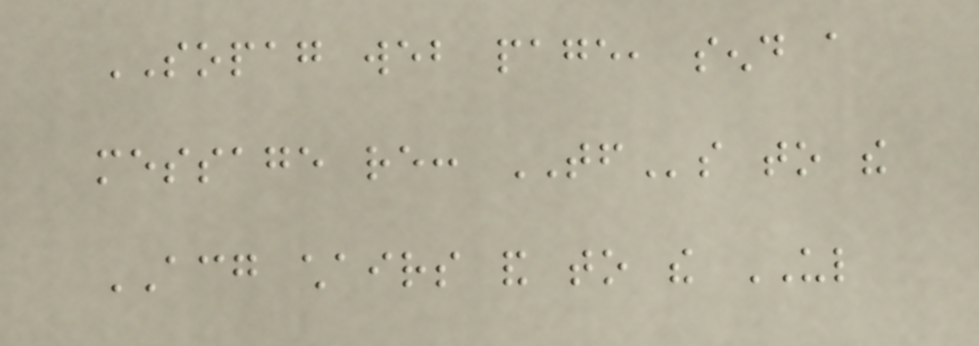SOPAG web page, send a
message re: TFs to the
ACG chairs and to the UL
